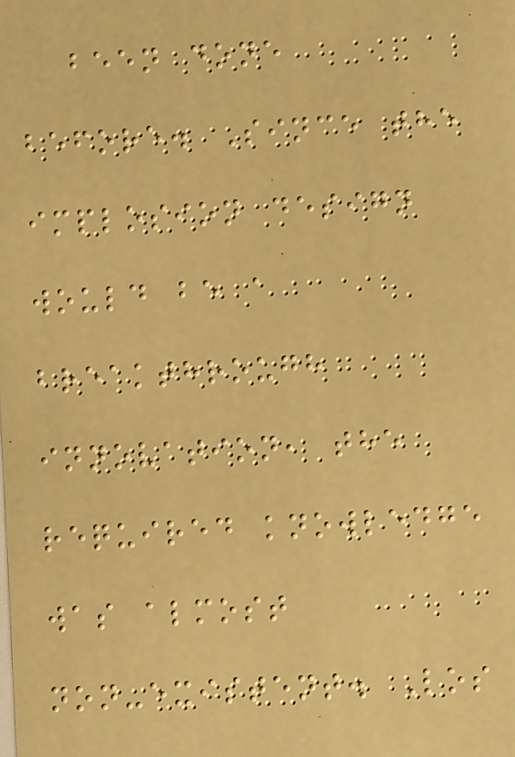been done
before. Since the
implosion design
would be a
breakthrough
innovation, the
required knowledge
was almost
non-existent. Los
